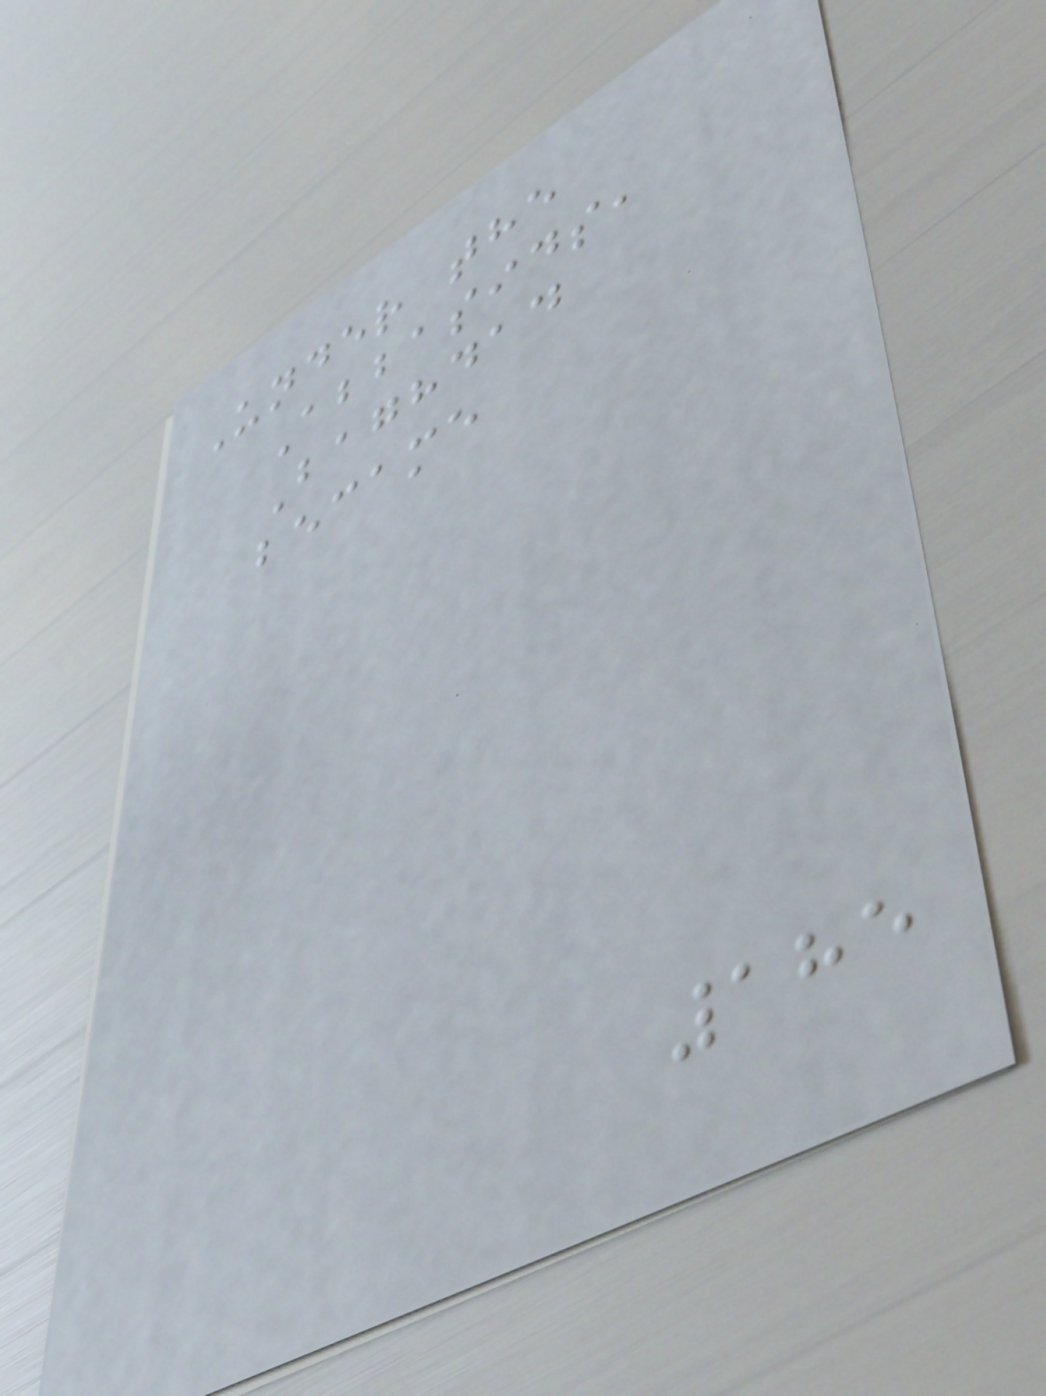Under the
Abbasids,
Baghdad
became
185
